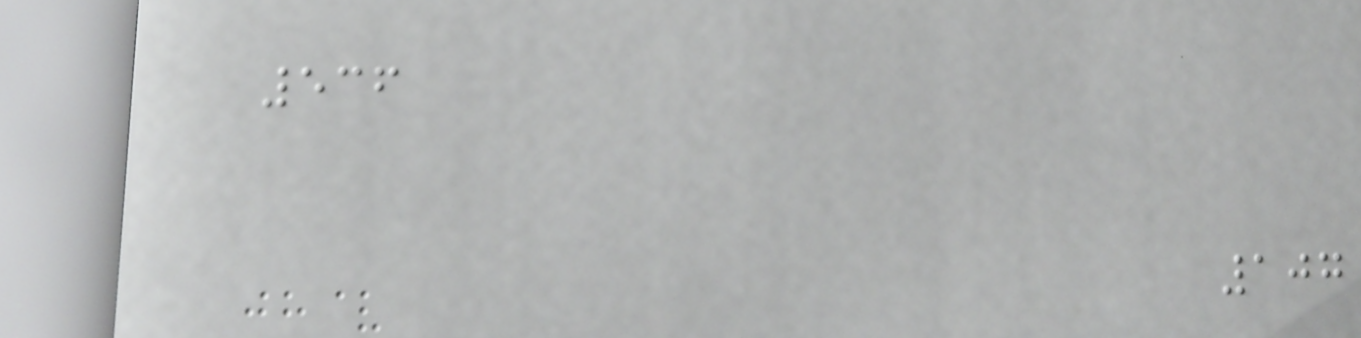536
107
